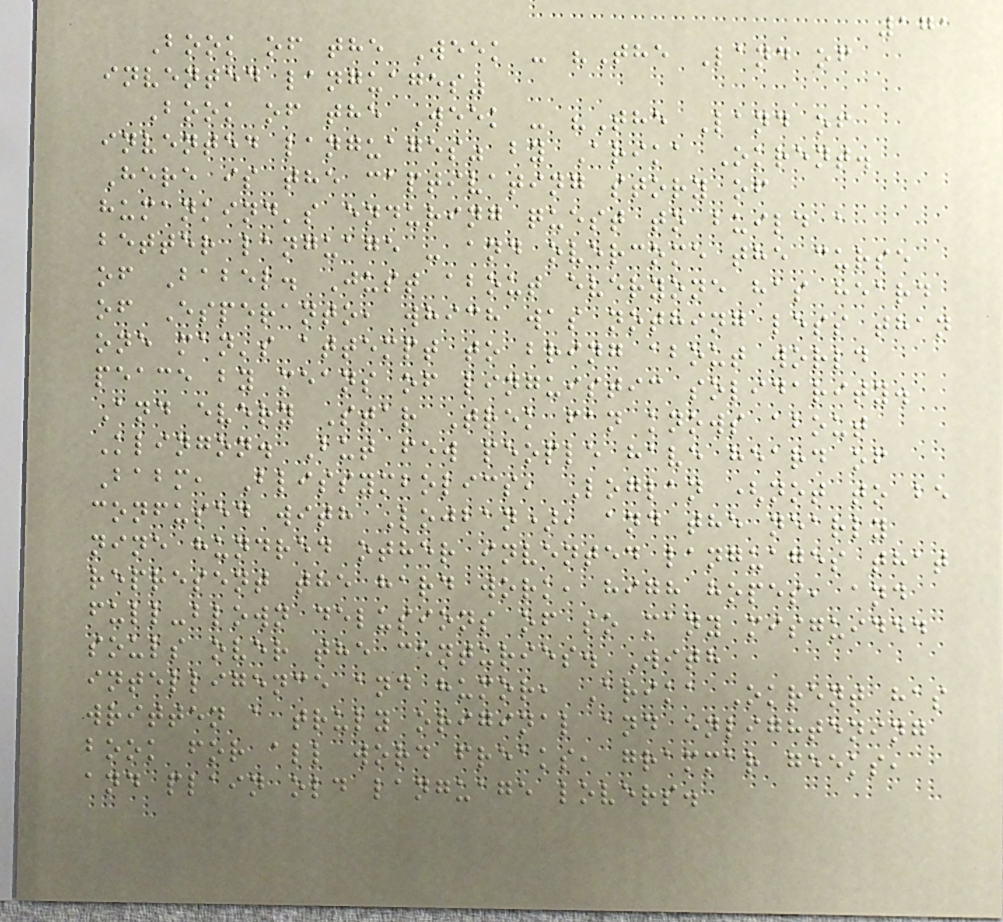171
Book of the Week - "The Land of
invented languages"
Book of the Week - "The Land of
invented languages" by Arika Okrent.
Here is the captivating story of
humankind's enduring quest to build a
better language - and overcome the curse
of Babel. Just about everyone has heard
of Esperanto, which was nothing less than
one man's attempt to bring about world
peace by means of linguistic solidarity.
And every Star Trek fan knows about
Klingon. But few people have heard of
Babm, Blissymbolics, Loglan (not to be
confused with Lojban), and the nearly
nine hundred other invented languages that
represent the hard work, high hopes, and
full-blown delusions of so many misguided
souls over the centuries. With
intelligence and humor, Arika Okrent has
written a truly original and enlightening
book for all word freaks, grammar geeks,
and plain old language lovers.
